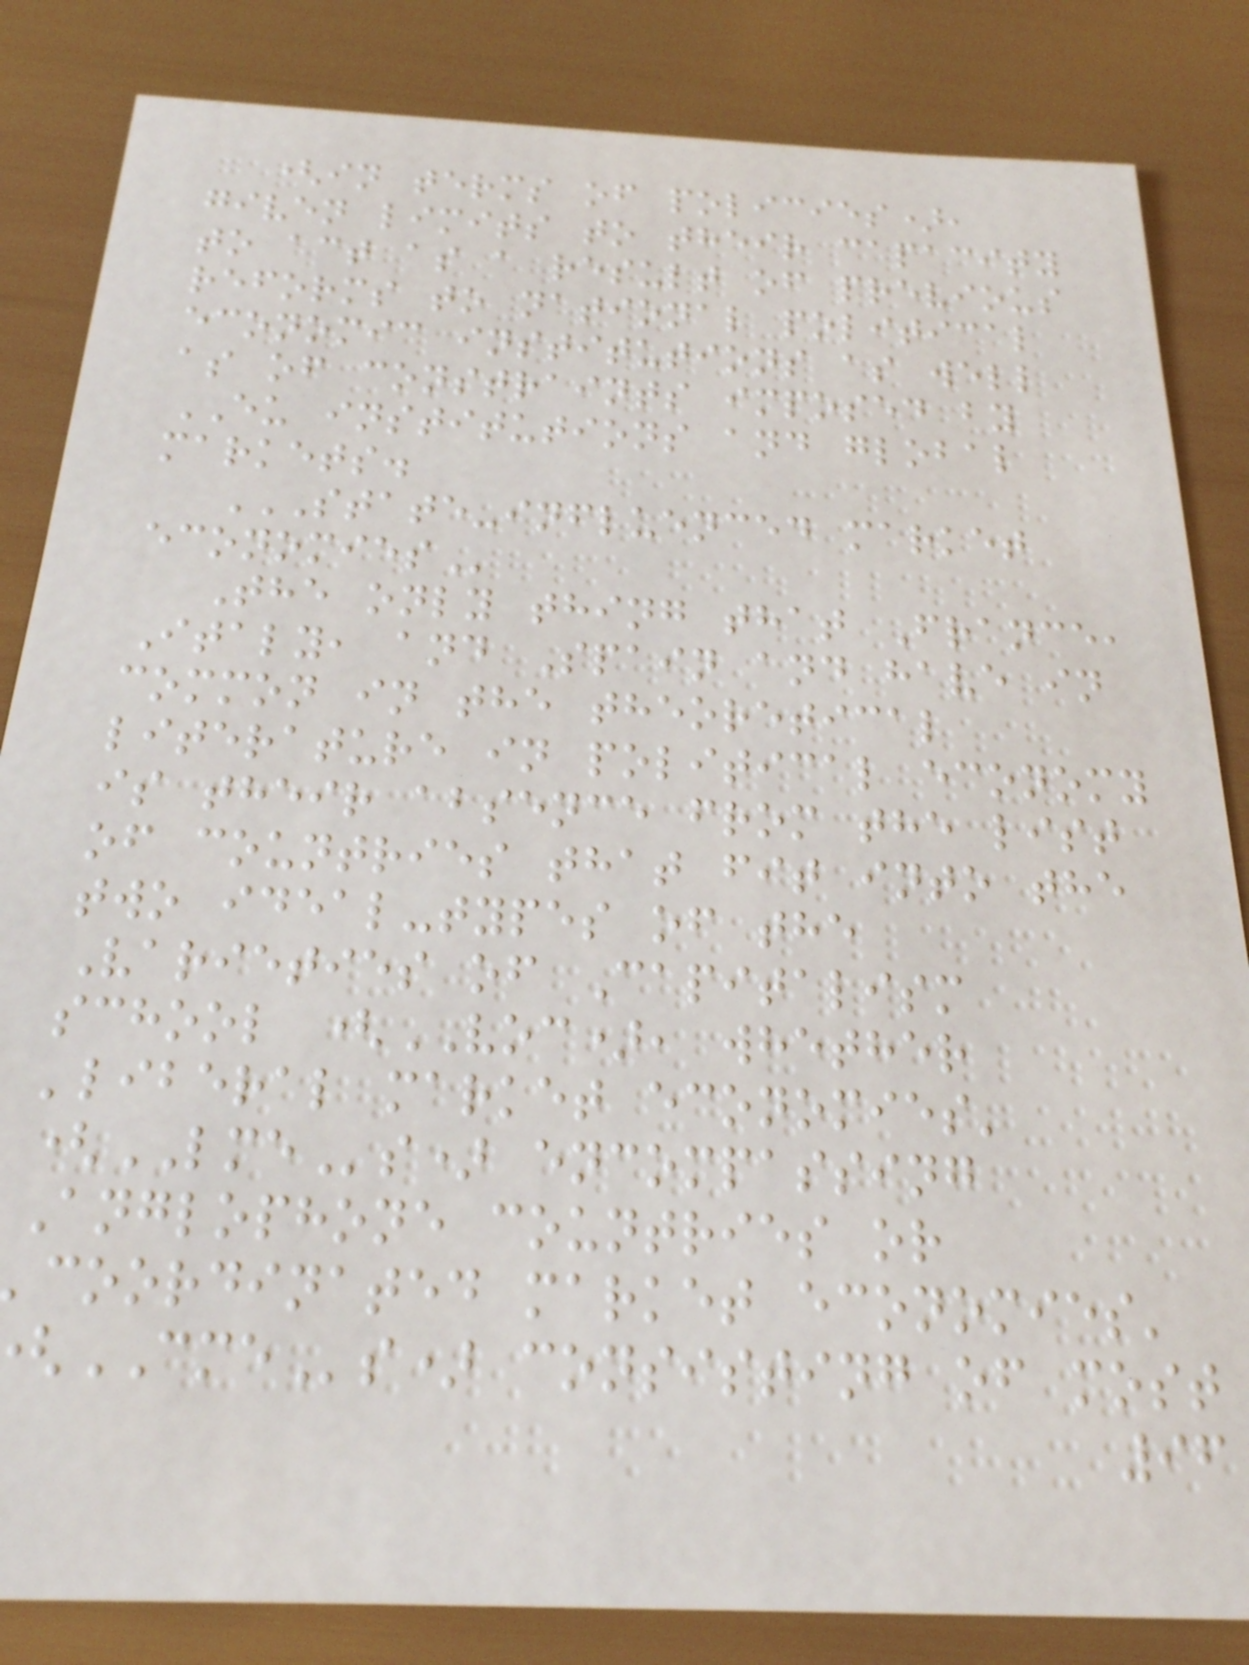(in terms of policies),
given limits to their capacity
to act as a result of previous
reforms to national political
economic institutions as well
as of constraints imposed by
EU institutions and global
markets.
STATE-INFLUENCED MARKET
The only thing that France,
Italy, and Spain and have in
common in the theoretical
literature in political economy
is their absence from the list
of countries that fit into the
two ideal-types of the
Varieties of Capitalism
school (VOC), whether
'liberal market economies'
(LMEs) encompassing
Anglophone countries or
coordinated market economies'
CMEs) consisting of most
96
